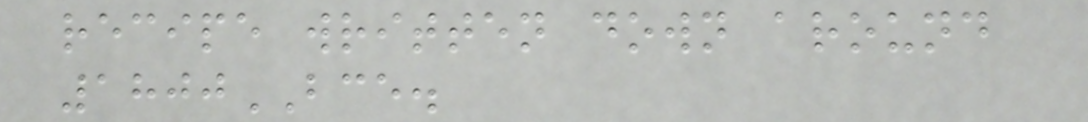recipe written down around
1800BCE.
